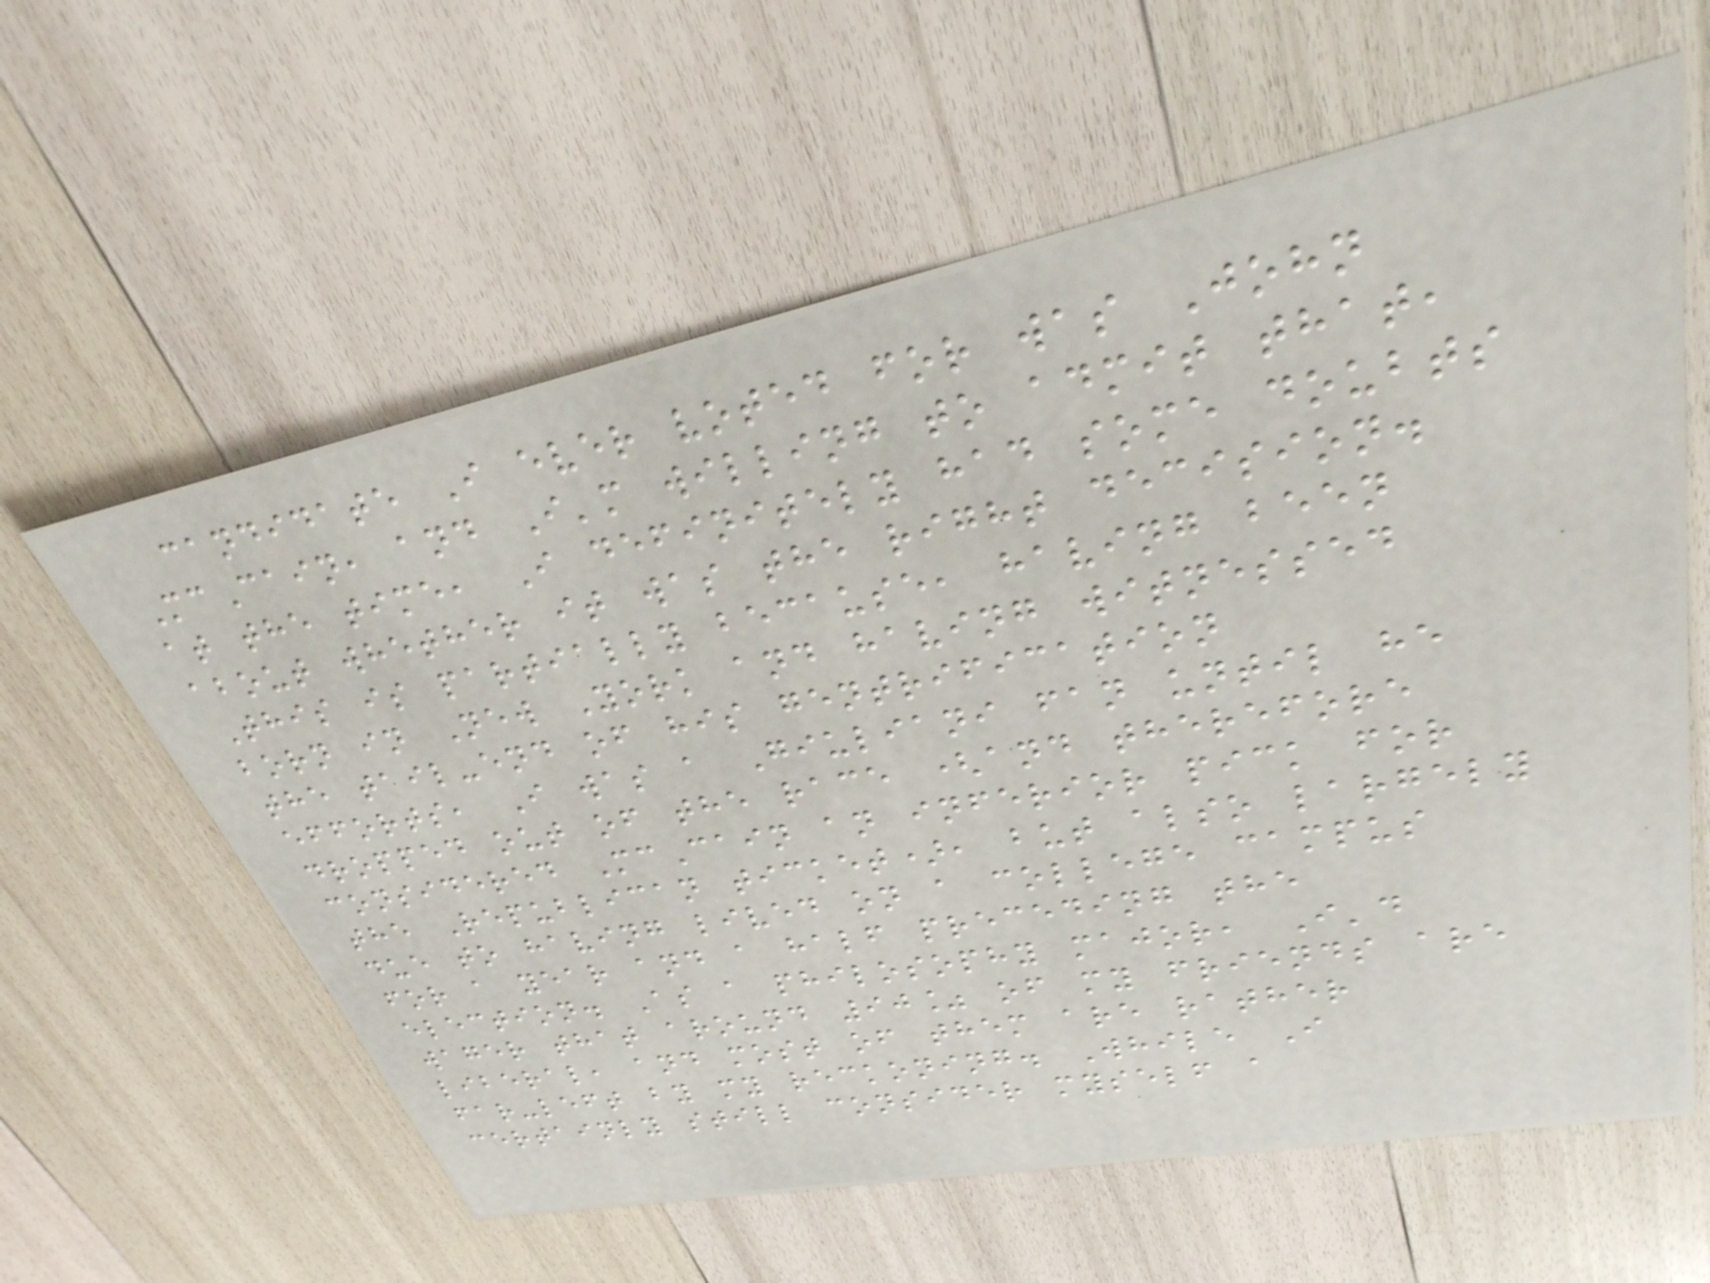candidate I ever voted for was John
McCain, and I'm willing to admit that,
at the time, I definitely had some doubts
about whether it was the right decision.
This is partially because, having been
born in New York and having witnessed
the tail-end of his gentrification
efforts, I was a Giuliani fan until he
dropped out of the race (and therefore
considered McCain an inferior pick for
the Republican ticket), but also largely
due to having lived on a college campus
for a year and a half preceding the
election. As a philosophy major, I'd
wager that around 90% of my friends are
liberal, and most of them are rather
far-left by my reckoning. While I
certainly still consider myself a
